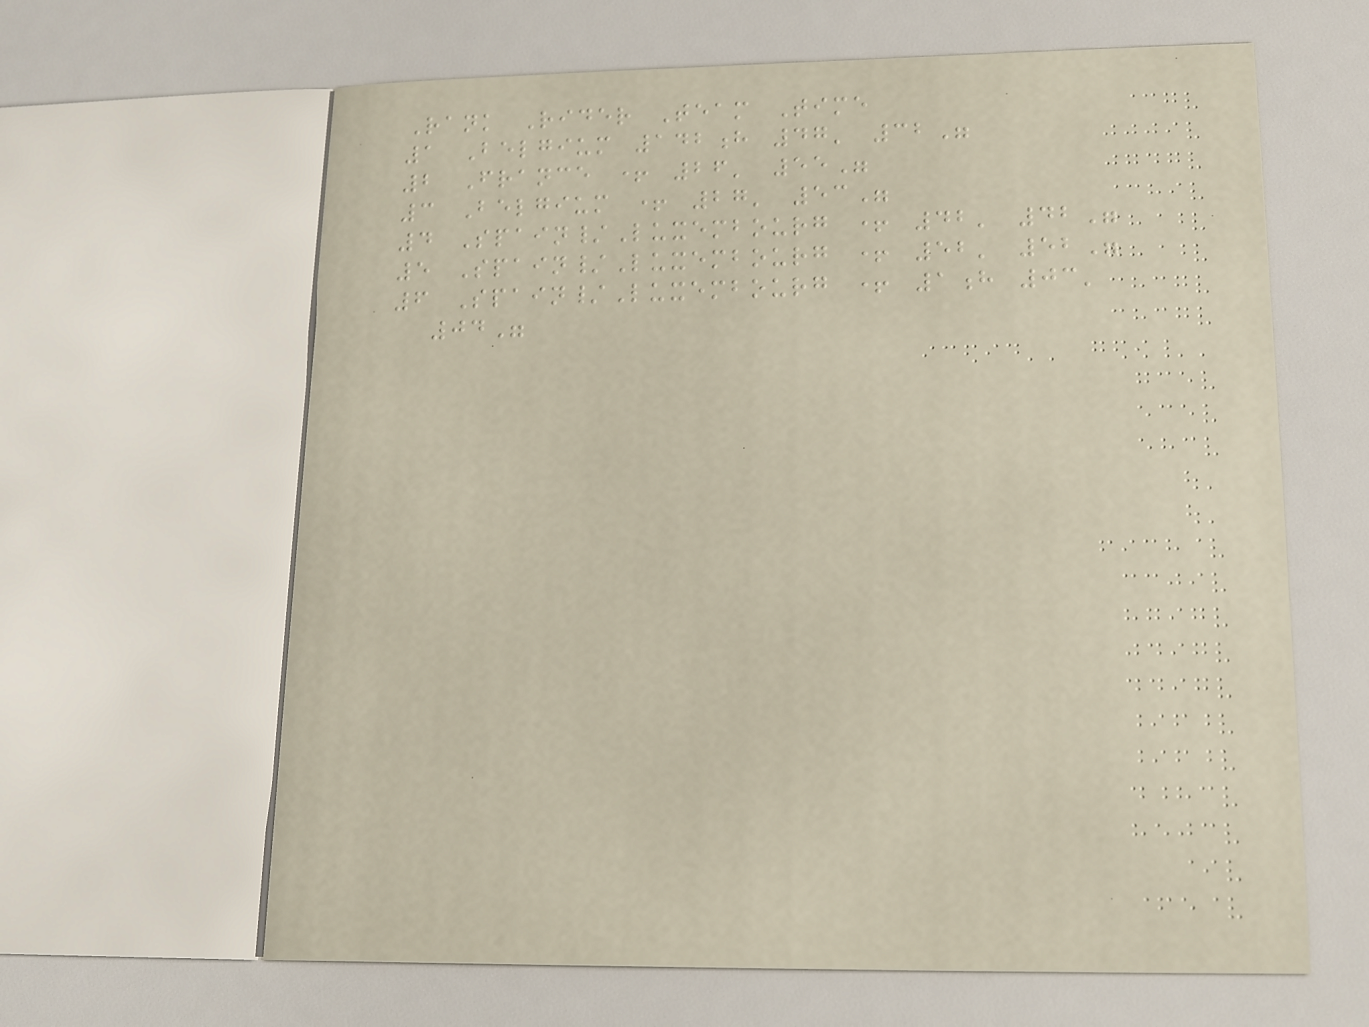Rank Rider Team Time
1 Belgium 142h 47' 32"
2 France + 26' 55"
3 Belgium + 27' 53"
4 Spain/Luxembourg + 42' 42"
5 Spain/Luxembourg + 52' 52"
6 Spain/Luxembourg + 1h 03'
04"
